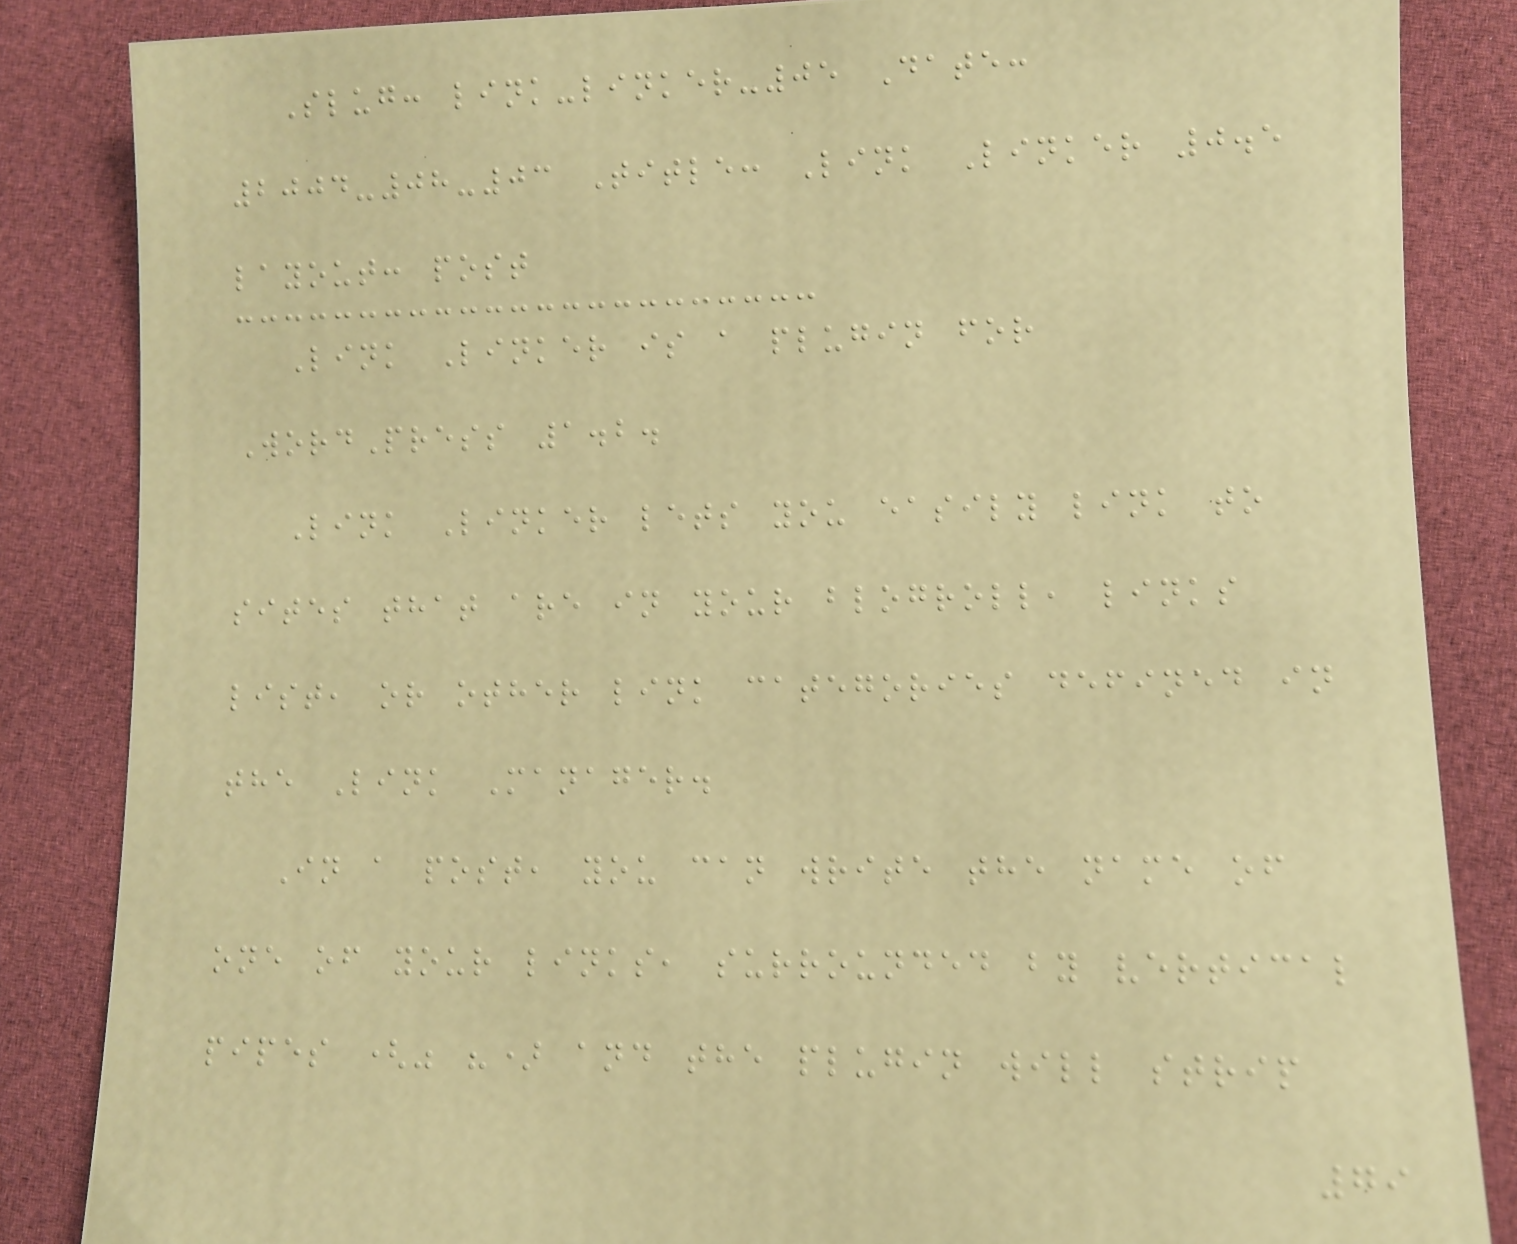Slug: link-linker-05 Date:
2004-08-03 Title: Link Linker 0.5
layout: post
Link Linker is a plugin for
WordPress 1.2.
Link Linker lets you easily link to
sites that are in your blogroll, links
list, or other link categories defined in
the Link Manager.
In a post, you can write the name of
one of your links, surrounded by vertical
pipes (" ") and the plugin will strip
79
